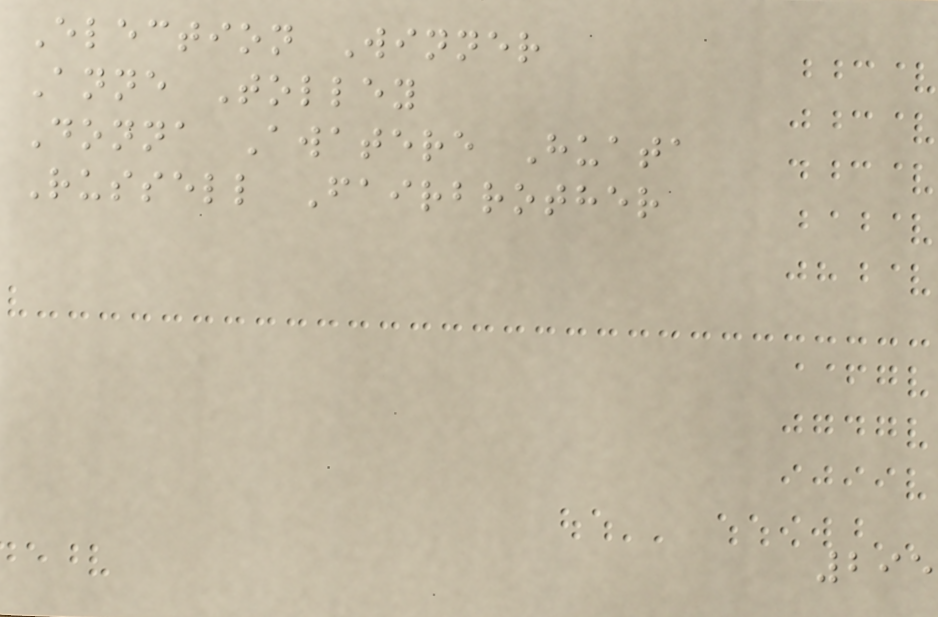Election Winner
Anne Tolley
Donna Awatere Huata
Russell Fairbrother
295
